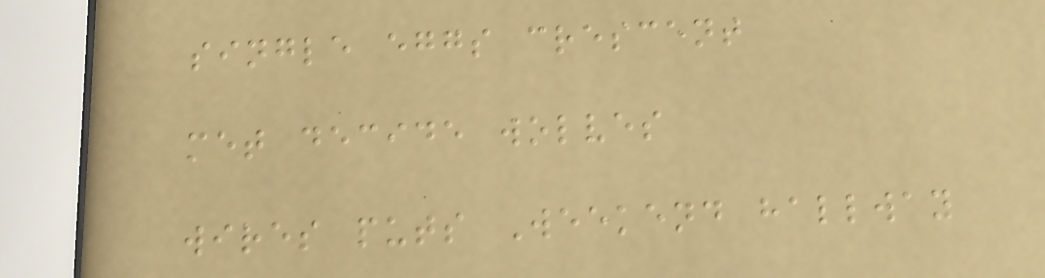single eggs crescent
met decide wolves
wires puts Weekend hallway
